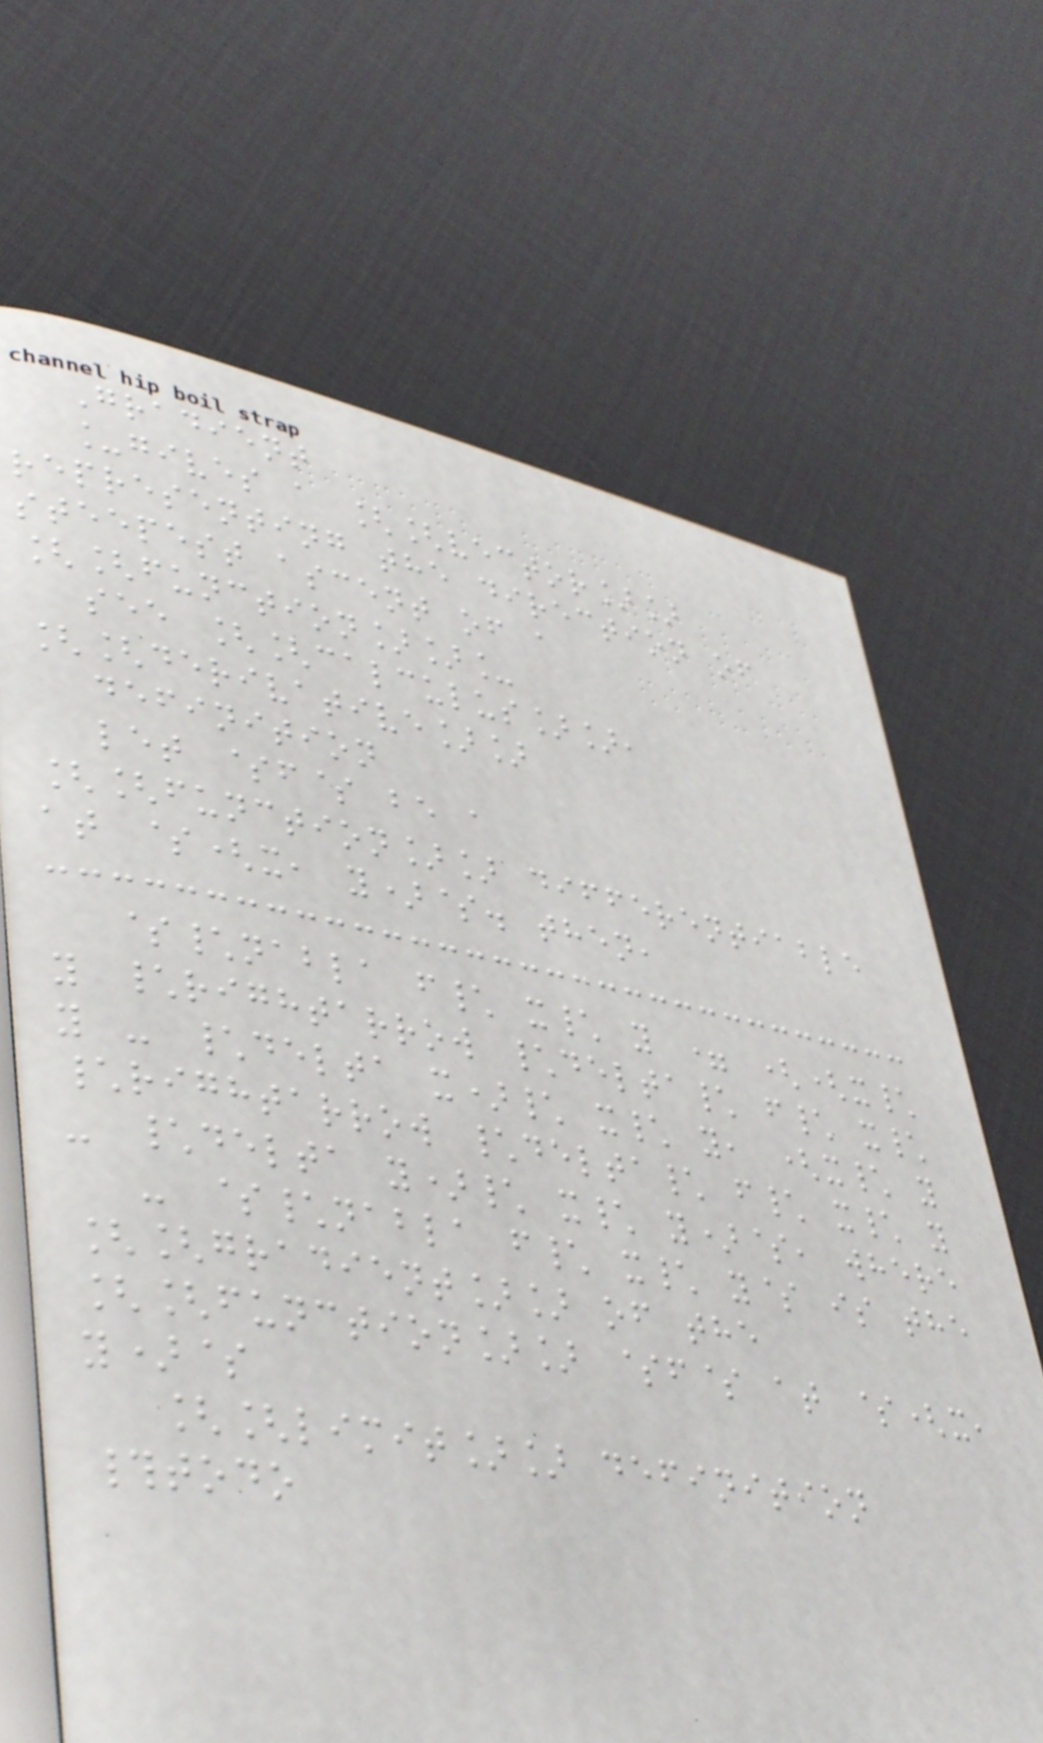Gradient
_gives a [[vector]]
representing the direction of
steepest ascent of a
[[function]]_
see [[calculus]],
[[derivative]]
definition
let $f$ be a
[[function]] differentiable
at $(x, y)$. then,
$\nabla f\ x\ y = ((x\
y \rightarrow \delta\ f\ x\
y - \delta x)\ x\ y, (x\ y
\rightarrow \delta\ f\ x\ y
- \delta y)\ x\ y)$, where
- $\nabla f\ x\ y$ is the
[[gradient]] of the
[[function]] $f$ at $(x,
y)$
[[limit]] definition
#todo
